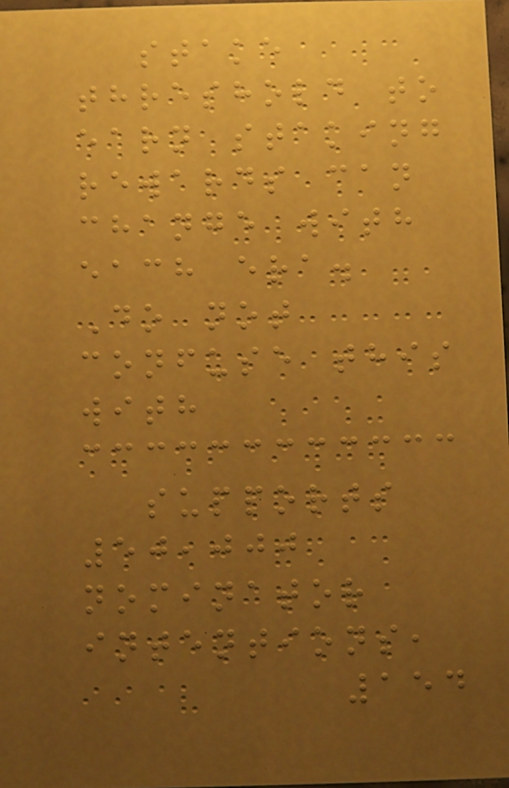stake
threshold to
earn staking
rewards can
change with
each era.
Do not
confuse this
with
supports
50,000
nominator
intentions,
154
